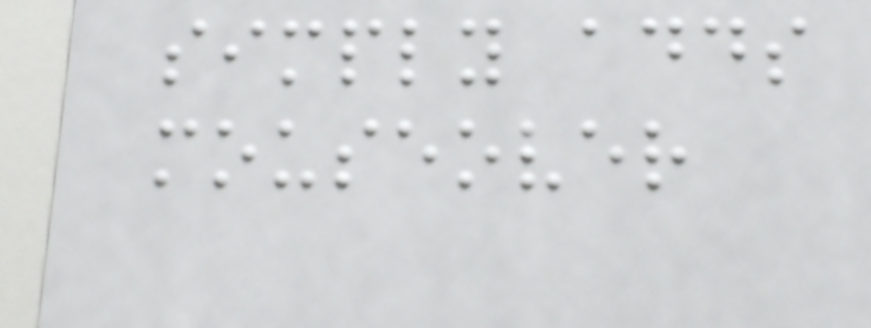simply adds
mouseover
